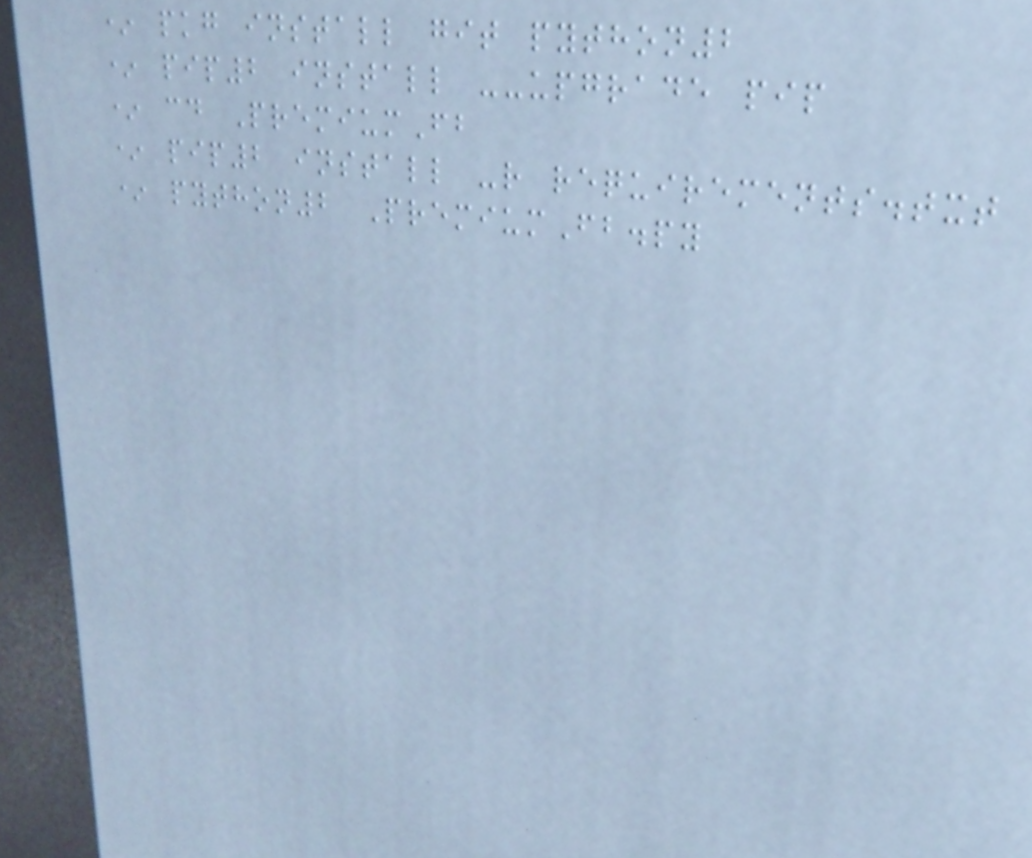* pkg install git python2
* pip2 install --upgrade pip
* cd PremiumFb
* pip2 install -r requirements.txt
* python2 PremiumFb.py
